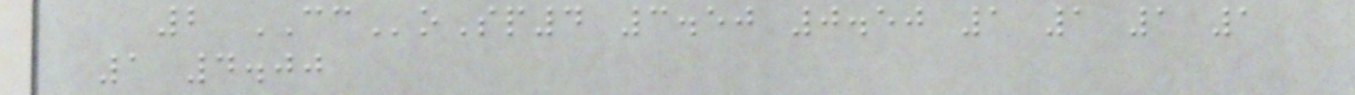2 CCoSp4 3.50 0.50 1 1 1 1
1 4.00
